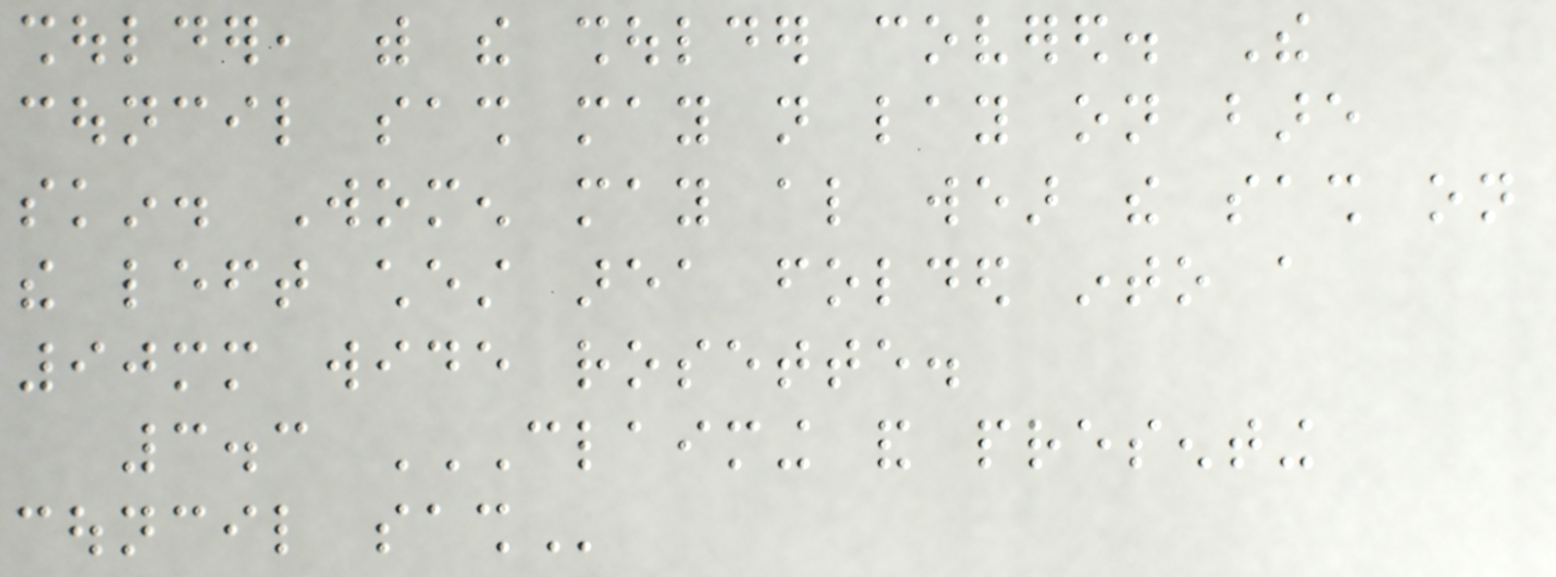shoulder, with the shoulder covered. The
council sash may not lay on bare
skin. Women may also wear the sash on
the left chest area folded into a
90mm wide rosette.
3.3 CLAIMING AND PRESENTING
COUNCIL SASH
